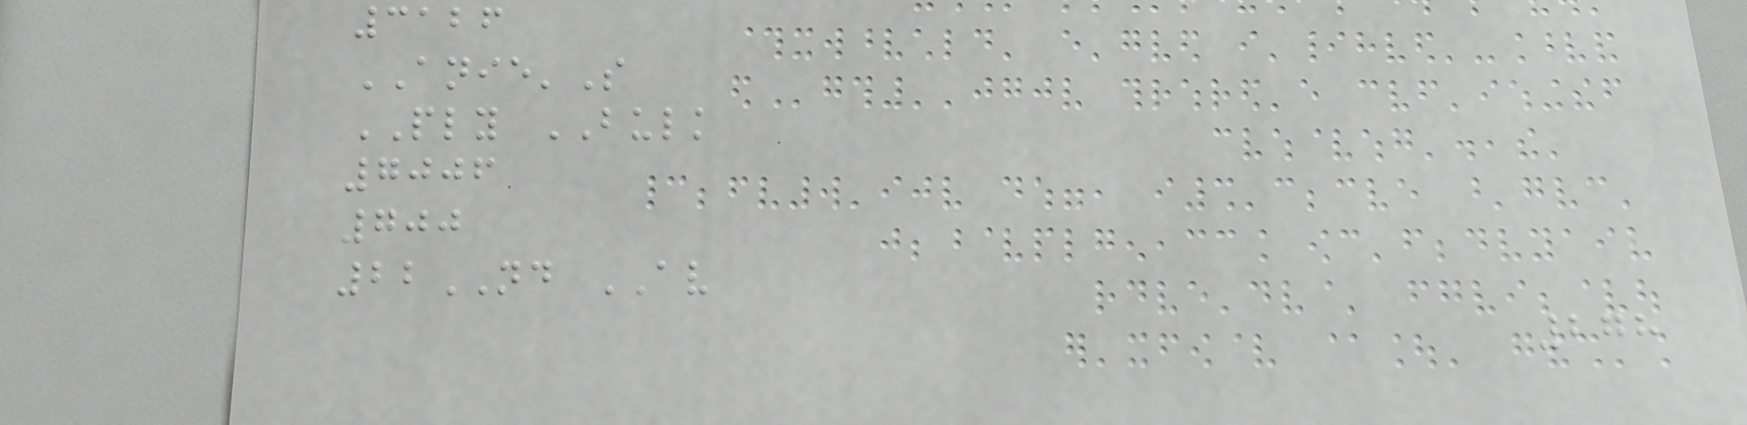3126
ANIE'S
PLY BULK
7006
700
22ND AV
278
